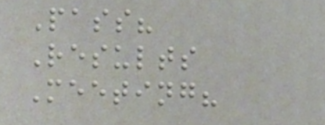Pass?
Results
Meeting?
